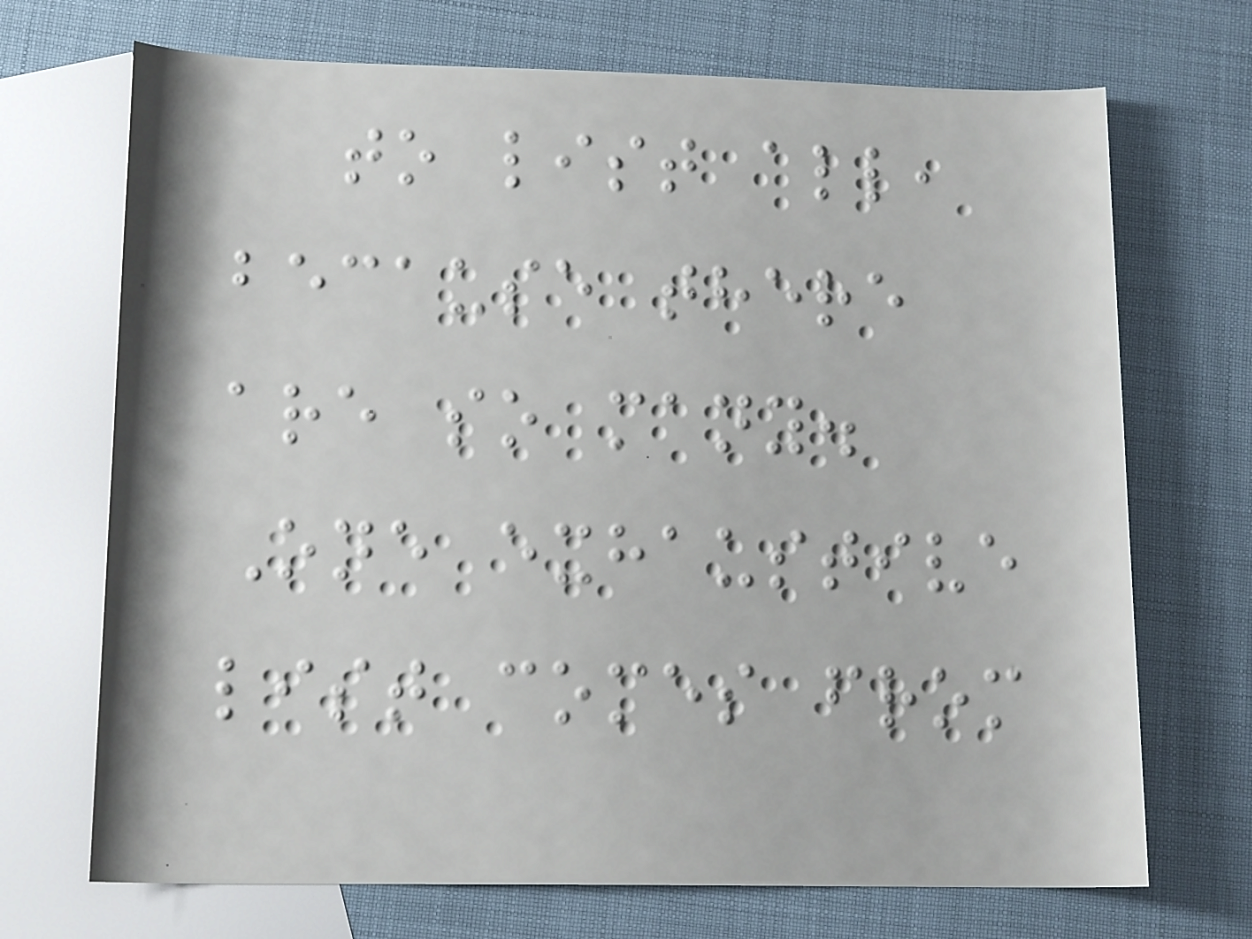to list all,
because there
are so many.
One exhaustive
list comes from
